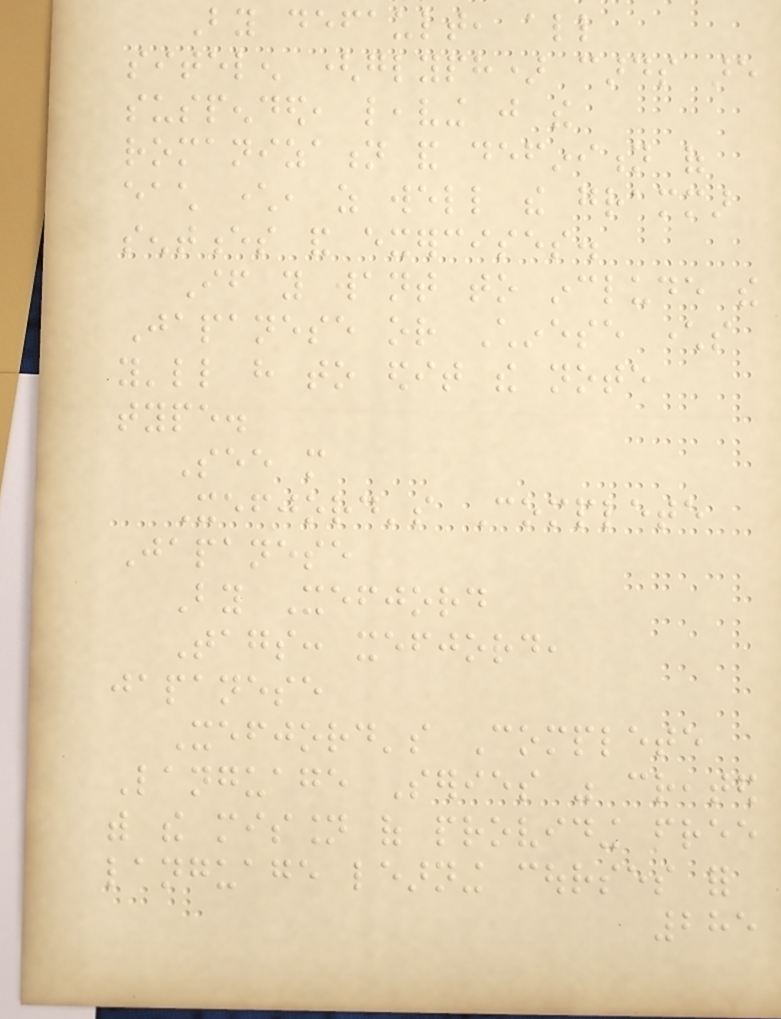By default, all
sitelen (glyph) cards are
suspended, leaving just the
romanization and definition of
each character, as well the grammar
sentences and exercises.
If you want to include the
Japanese or Chinese characters
you'll have to edit the note
type.
See more
Xefjord's Complete
Japanese
By Xefjord
Tags: xefjord,
japanese
Xefjord's Complete
Language Series was created
with the mission of providing free
language learning courses for
285
